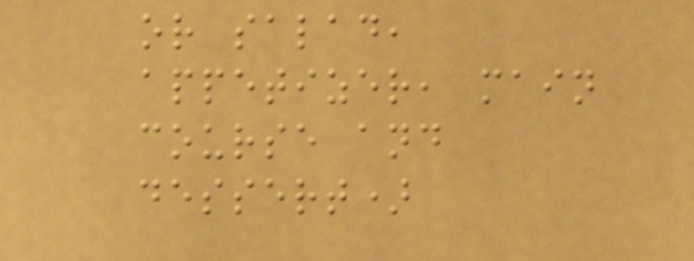or salad,
appetizer, main
course and
dessert)
